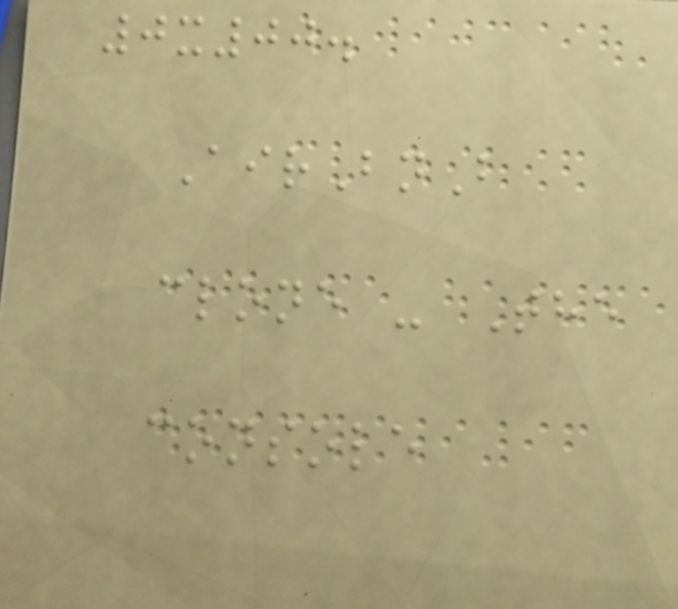0x00.
AirBnB
clone - The
console
